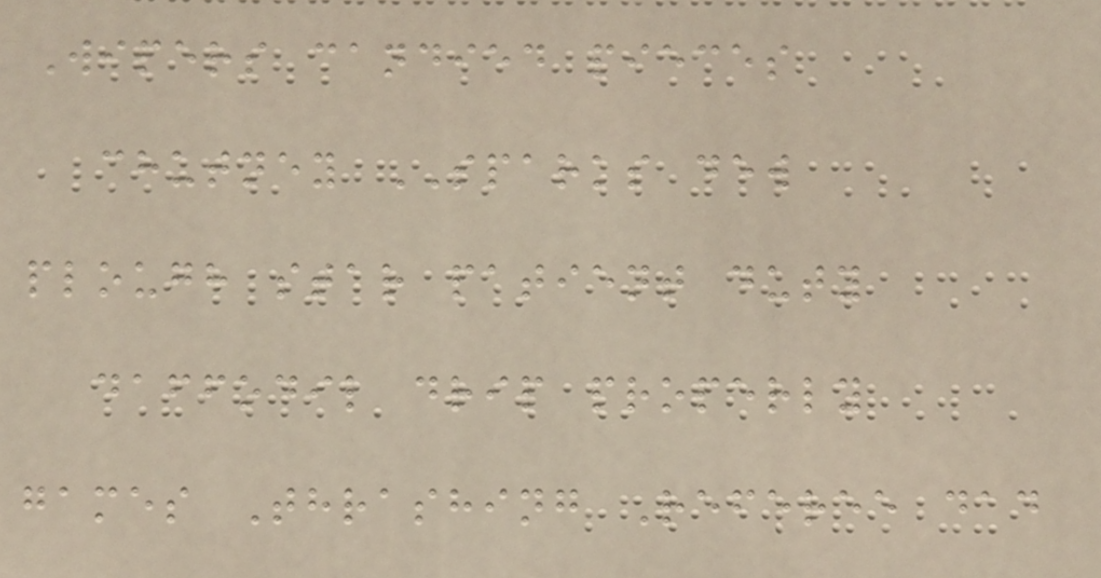Wipers candied pieces
chutney SPARKS dew
plough star patient duty
daffodil drip properly
games Thrashing Referee dad
